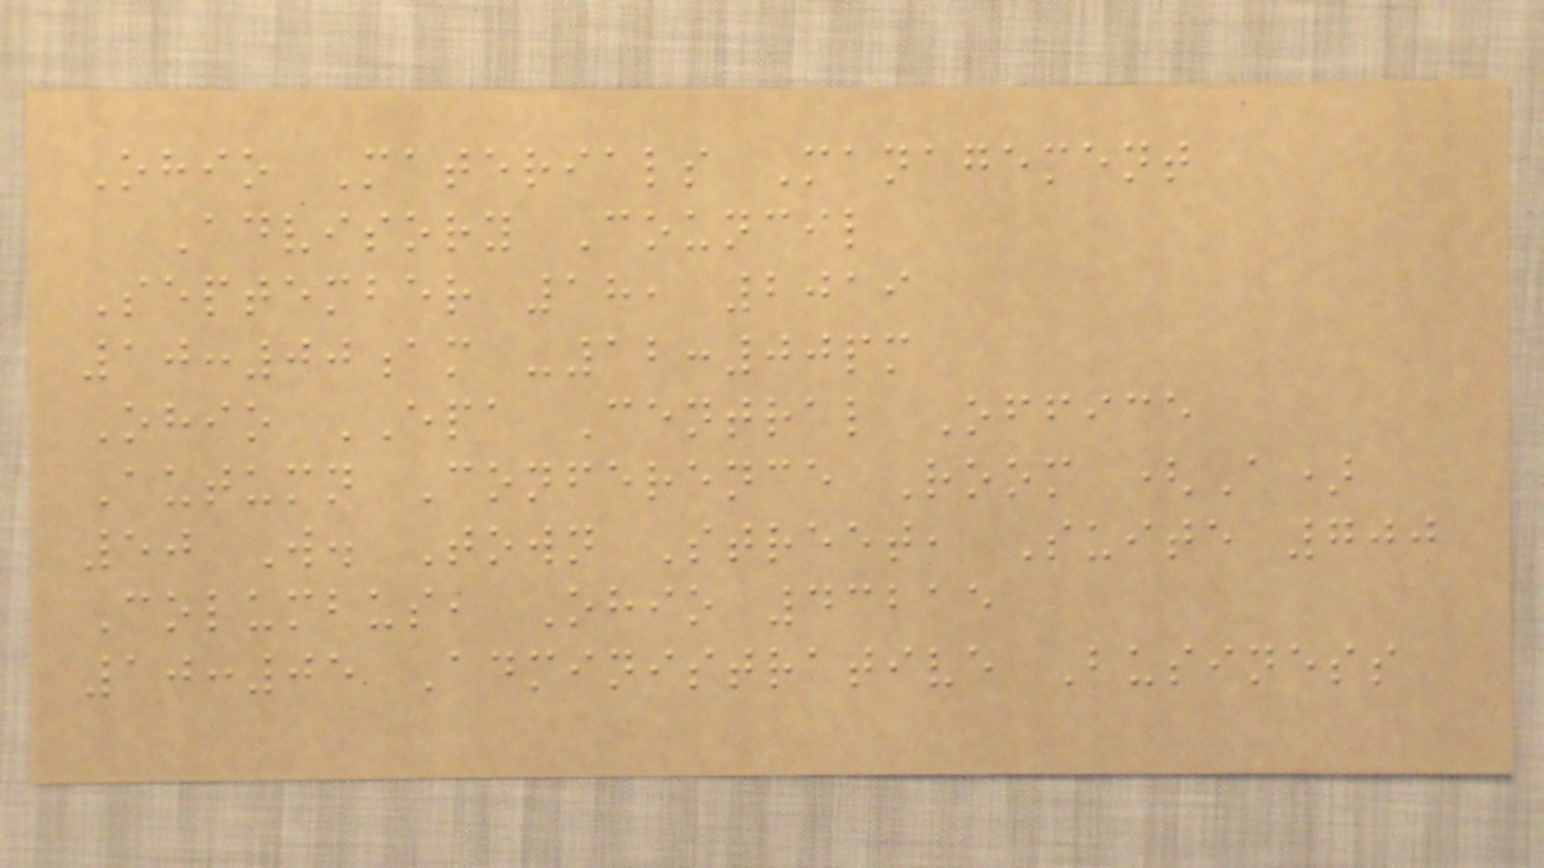Ohio Materials Management
Advisory Council
September 18, 2019
10:00am -12:00pm
Ohio EPA Central Office
Autumn Conference Room (A)
50 W. Town Street, Suite 700
Columbus, Ohio 43215
10:05 Administrative Business
